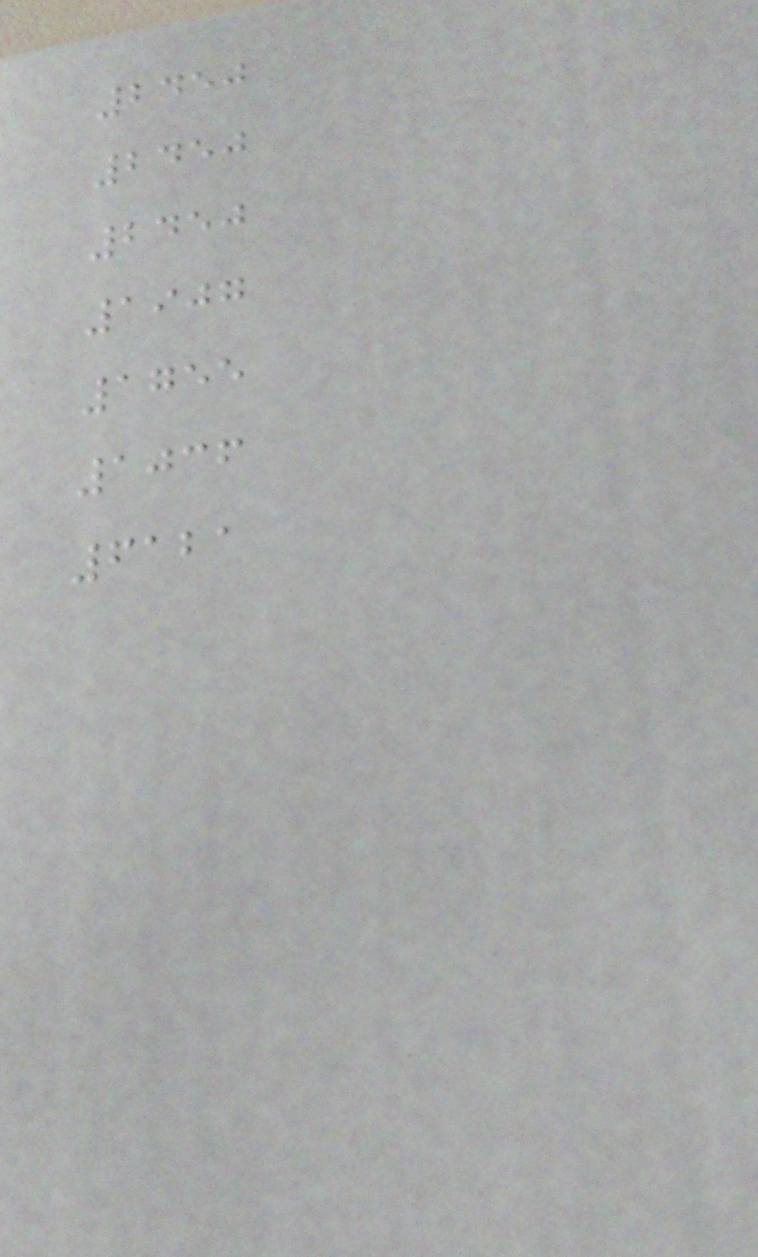2450
2450
2450
1907
1755
1036
6121
